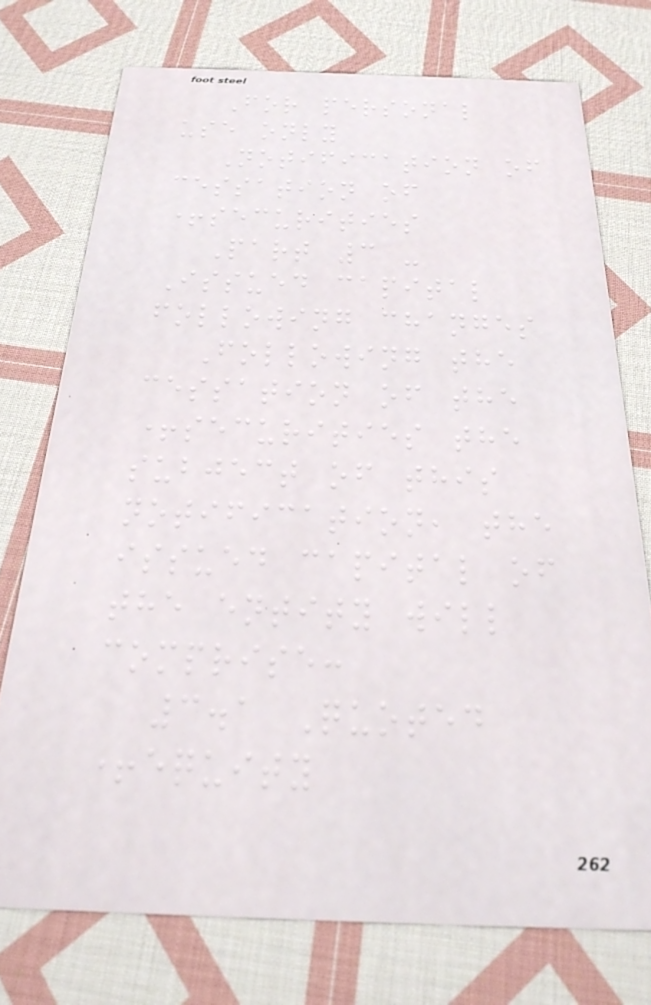For personal
use only
Notification of
cessation of
+securities
Part 3 -
Issued capital
following changes
Following the
cessation of the
+securities the
subject of this
notification, the
issued capital of
the entity will
comprise:
3.1 Quoted
+equity
